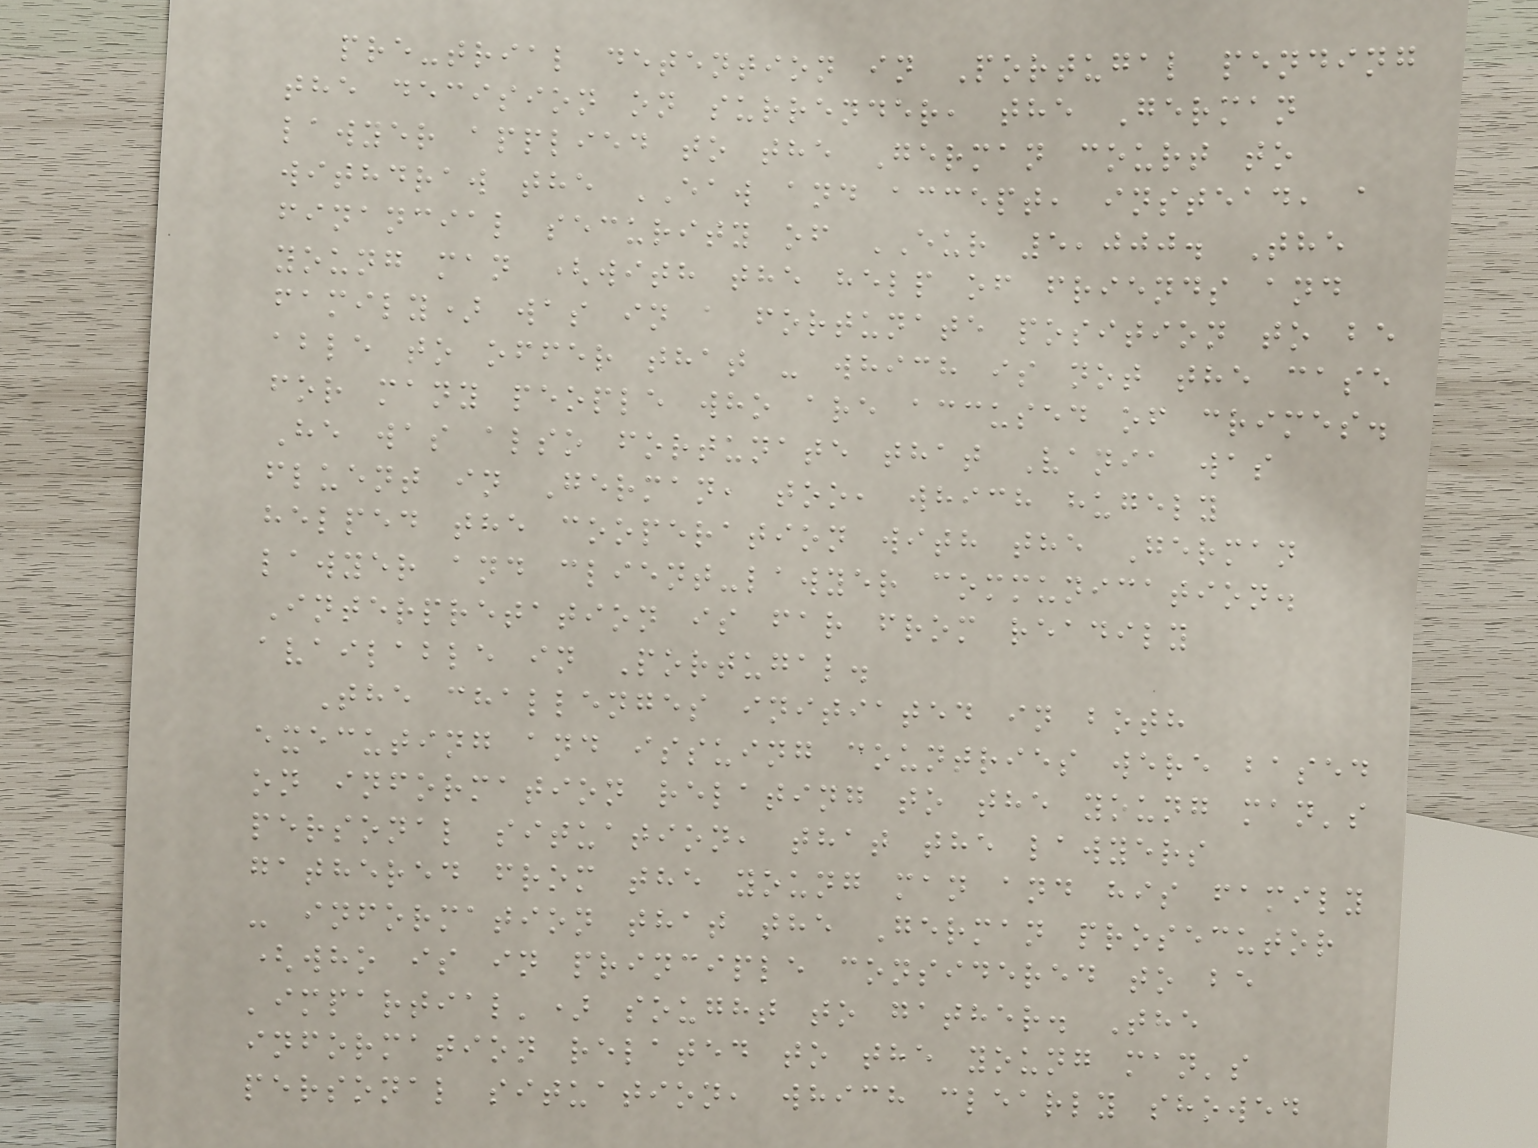pre-trial detention in Portugal pending
the decision on surrender, the German
lawyer applied to the German court to
withdraw the EAW and accept, instead, a
financial security of EUR 5,000. The
young man (with the help of friends and
family) was in a fortunate position to be
able to offer that - which is not the case
for many people who are accused of crimes.
He was also fortunate that Vania was
fluent in German, too, which hugely
helped the cooperation with the German
lawyer and client-lawyer communication.
Interpretation is far from readily
available in Portugal.
The challenges initiated in both
executing and issuing countries were based
on information relating to the young man's
personal situation, that the lawyers
gathered from the young man and his family
- information that the German prosecutor
(who is in principle considered to be
'impartial') sought to gather. The
information related to the young man's
personal situation, which clearly showed
